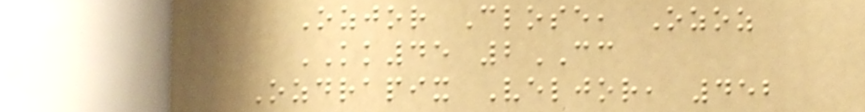Ozjor Close, Ozoz
KK45 2CC
Ozdrapix Veljor, 452
